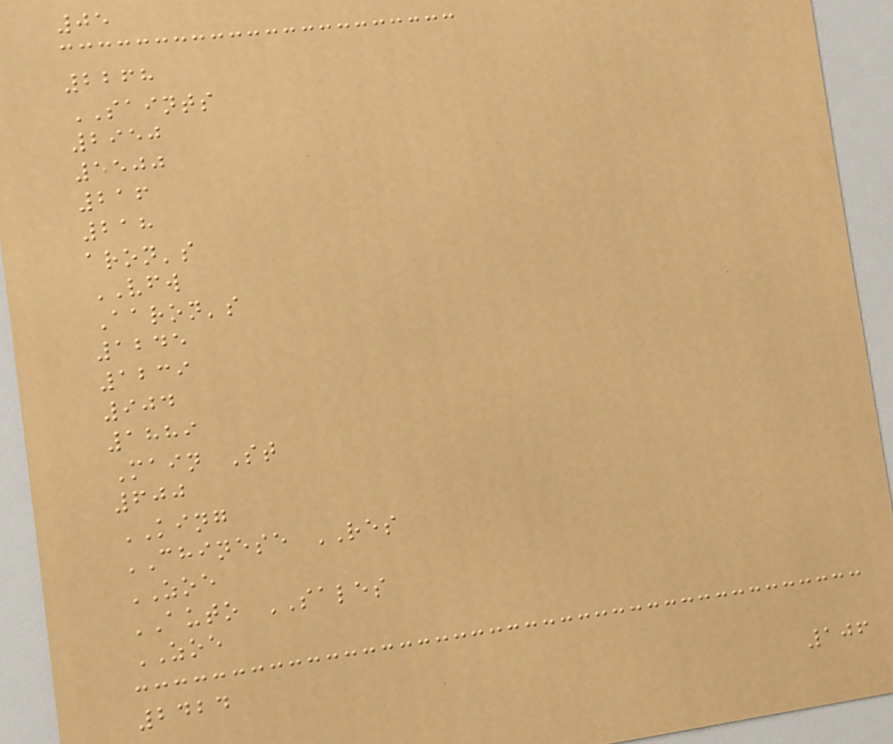05
2268
SAINTS
2950
5500
216
218
aron's
VFW
Aaron's
1245
1239
904
1889
Main St
600
KING
CHINESE RES
ZOE
AUTO SALES
ZOE
2424
106
